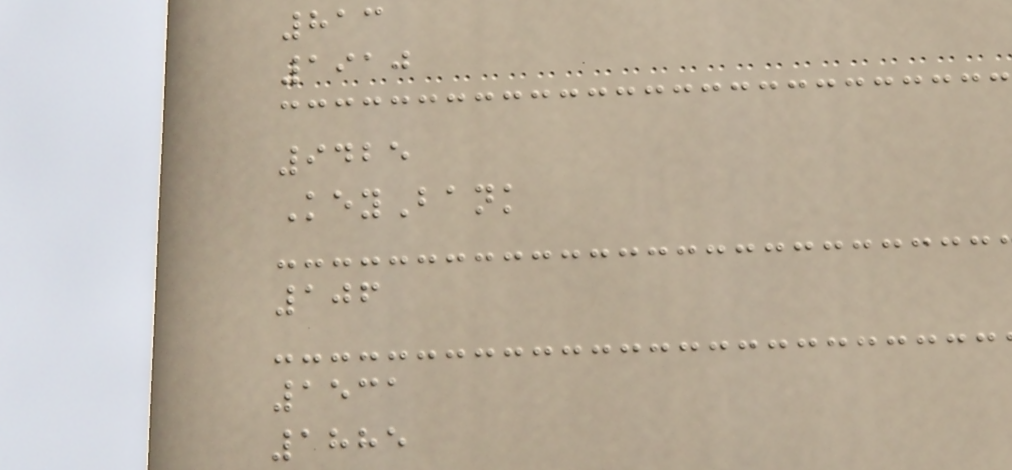813
1910
9425
KeyBank
106
1531
1885
